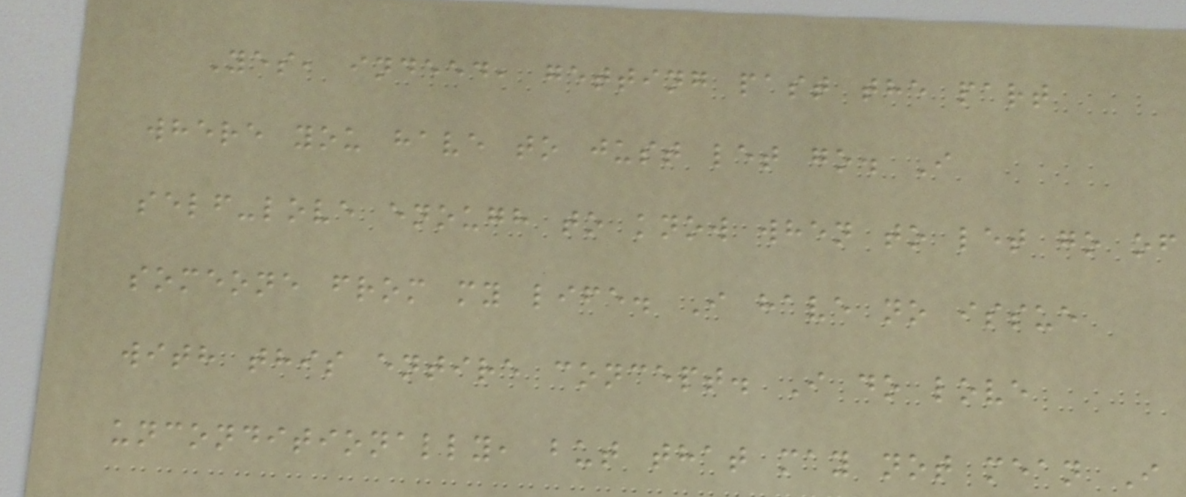Yes, indeed, getting past the part
where you have to just let go. I
self-love enough to know when to let go of
someone from my life. I have no issue
with this entire concept. I do love
unconditionally, but that may not mean I
